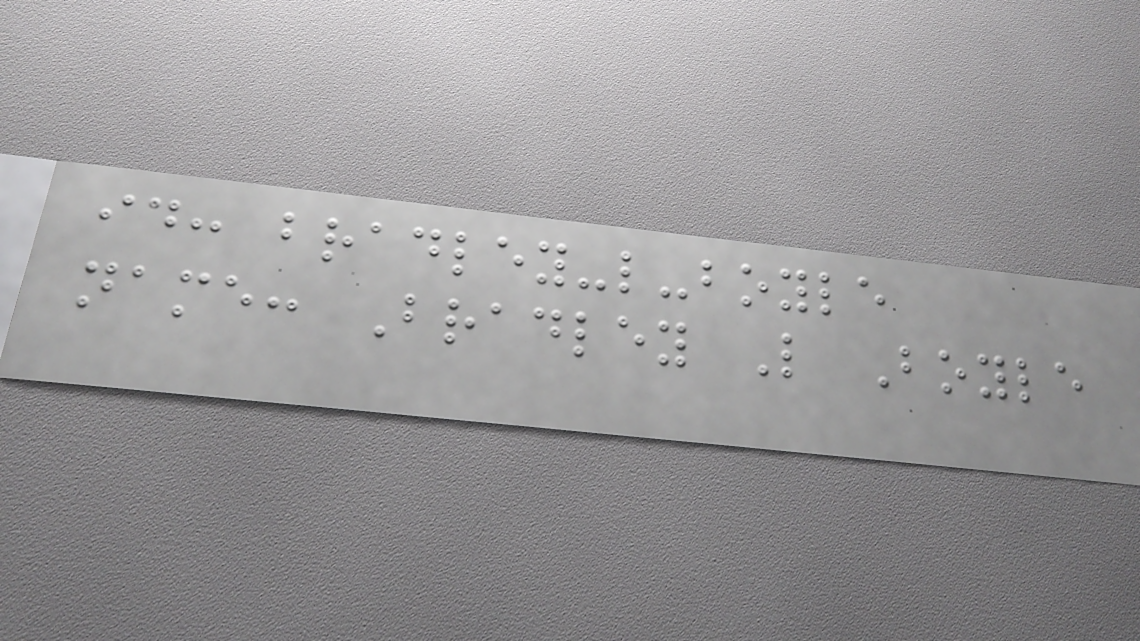id: bradley-l-boyle
name: Bradley L Boyle
